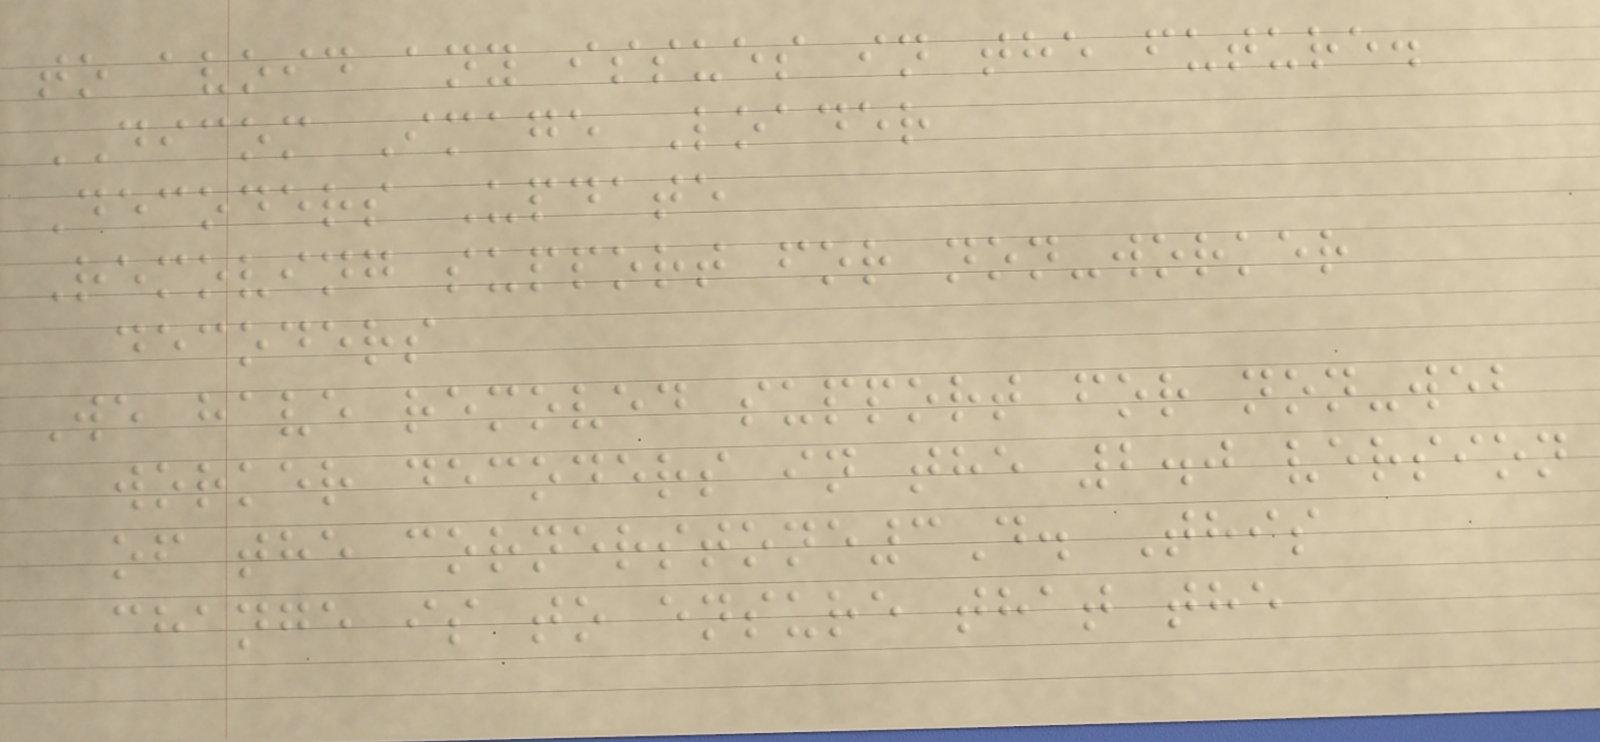to avoid any issues in the future.
DICOM Image Loader
Decoders Update
Removing support for non-worker
decoders
We have removed support for non-web
worker decoders in the 2.0 version
of the cornerstone3D. This
change is to ensure that the
